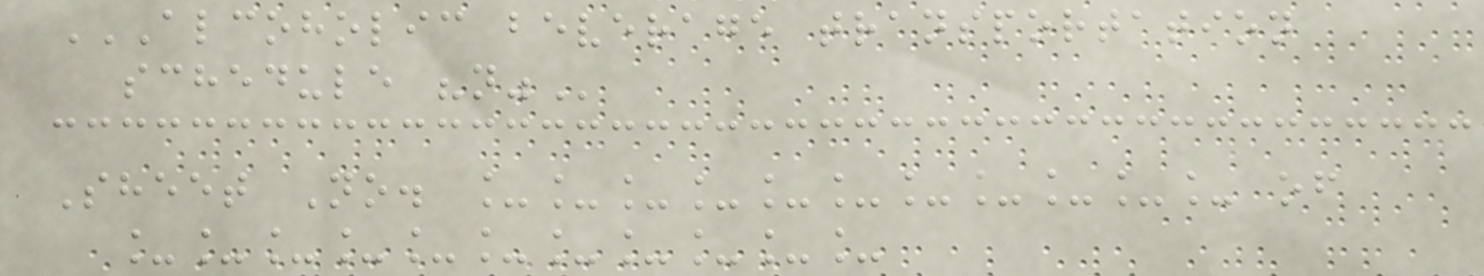ALCOHOLIC BEVERAGE TRANSPORTATION
SCHEDULE "N"
Sheet No. ___________ of
___________
